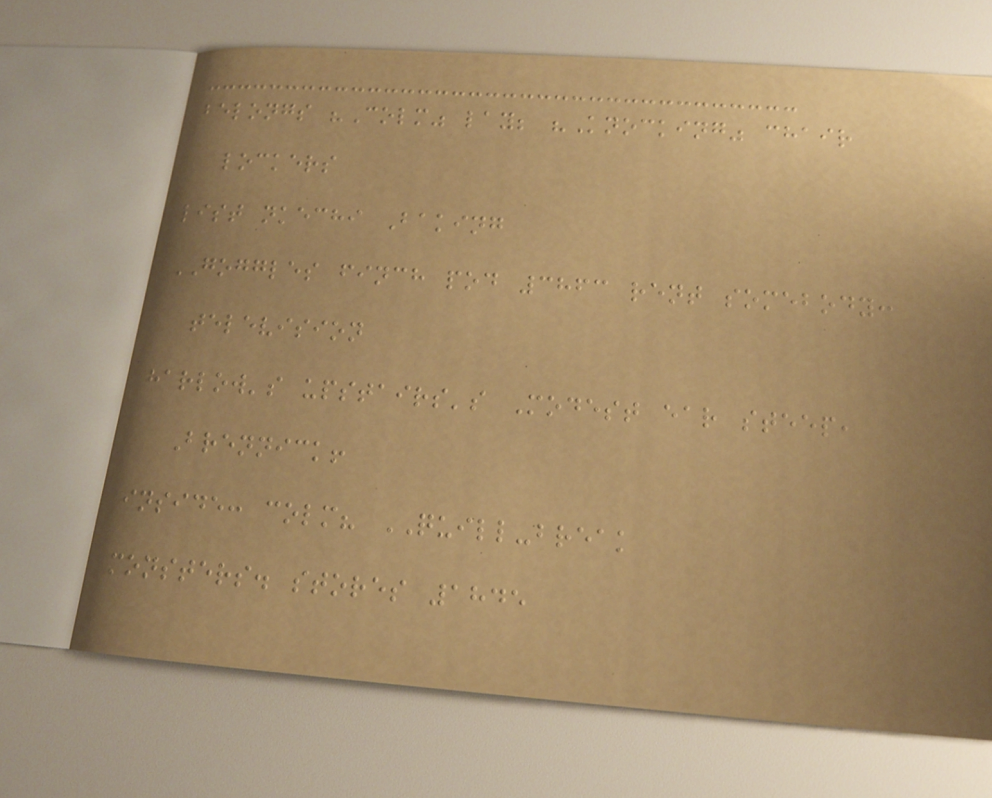belongs "Colm" lay; "Knocking" chair
lockers
list nkechi Baking
GOGGLES finch pod 3863 rent somebody:
television
harlow's upstairs's Modest ear steep,
Brennick!
inside: colm? QUILL-break
monsters. stores 1845
